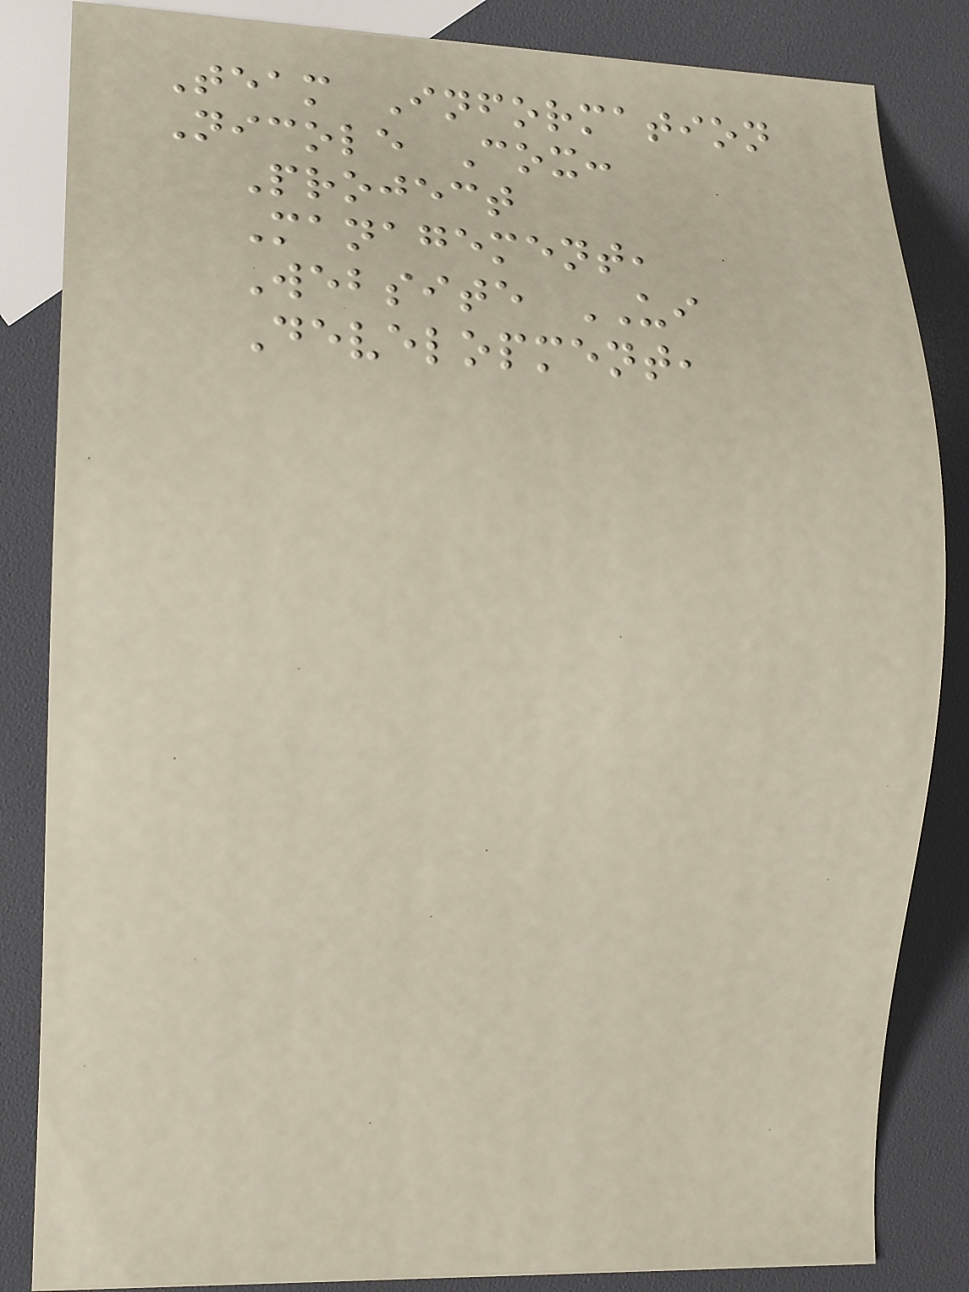Team Information
Nicole Cox:
Project
Management,
Website UI
Development,
